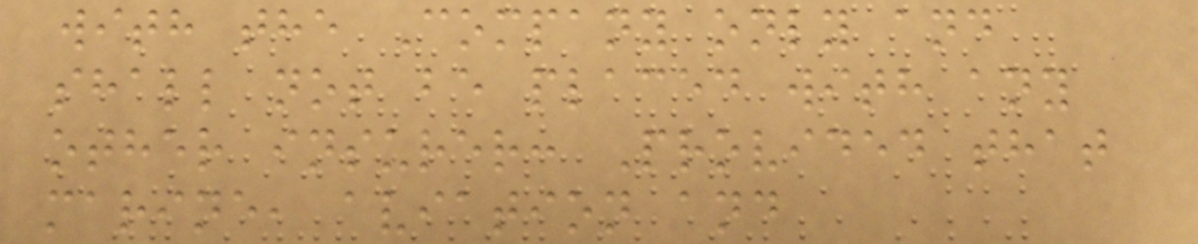with the Company only and
shall not be placed with any
other insurer: Provided that
marine, aviation and
